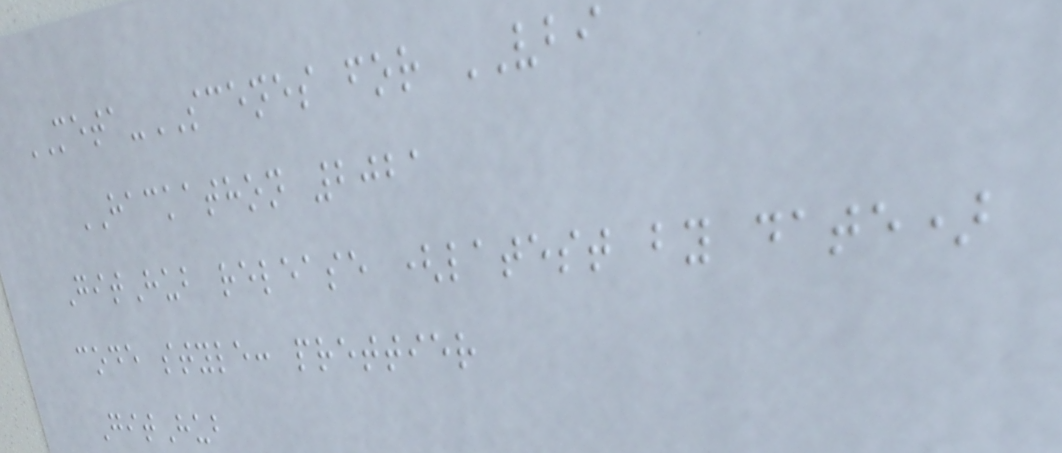META-SCENES for VBI
HACKATHON 2021
GitHub release (latest by date)
code style: prettier
GitHub
